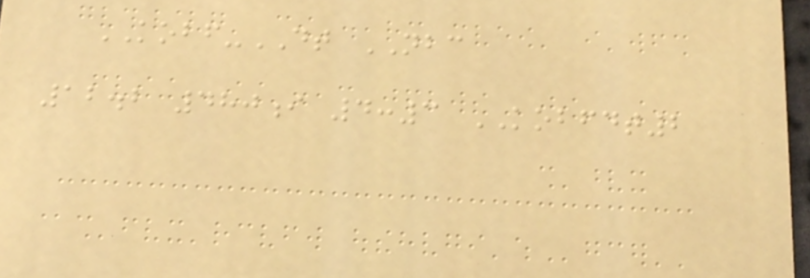KOBF-DT NBC
12.2 480i 4:3 KOBFDT2
